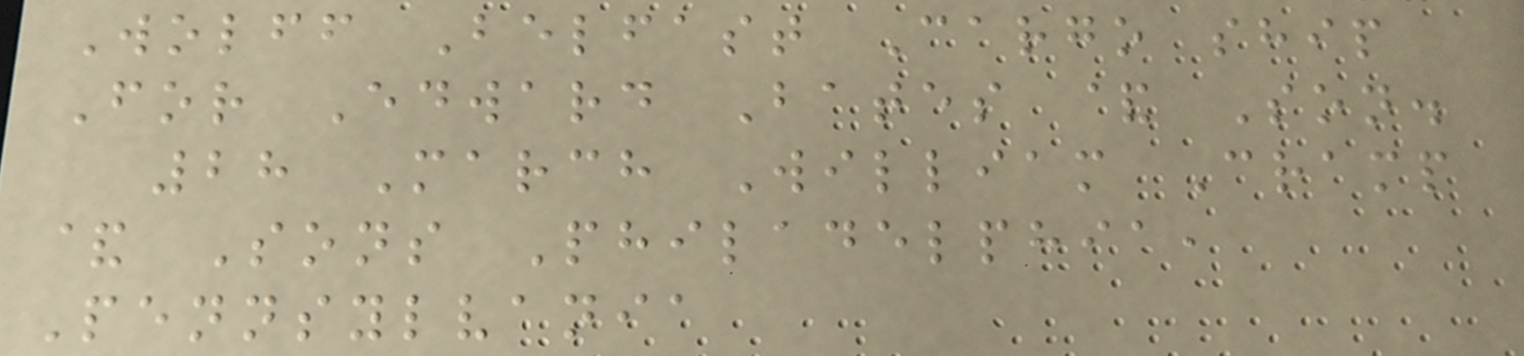Wolff Belfast Cargo ship
For Edward Bates & Son.
28 March William Cramp
& Sons Philadelphia,
Pennsylvania
